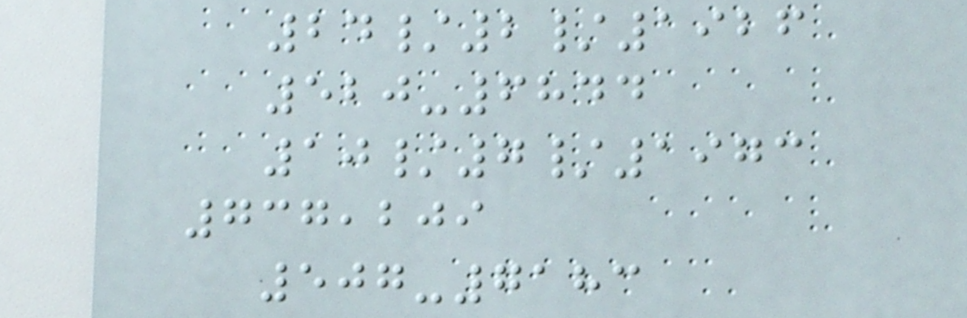24/2/1926
520-6844
10/7/1973
737,209
507-7183
